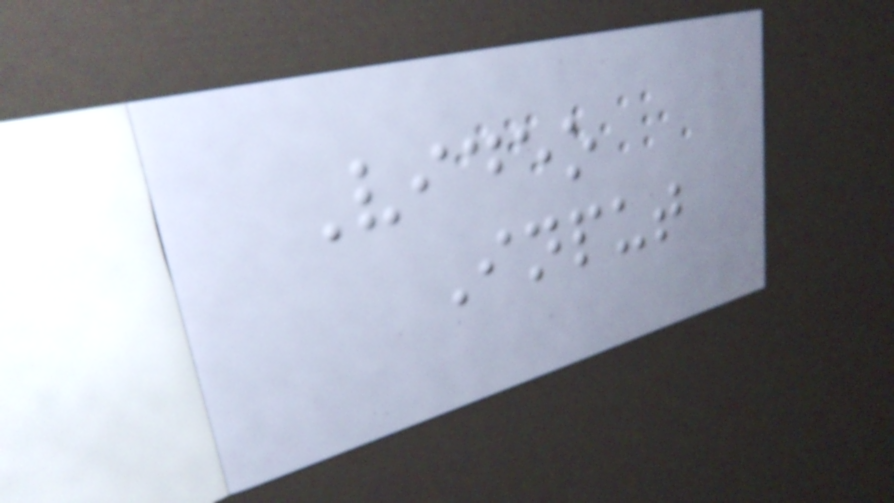Video
Input
